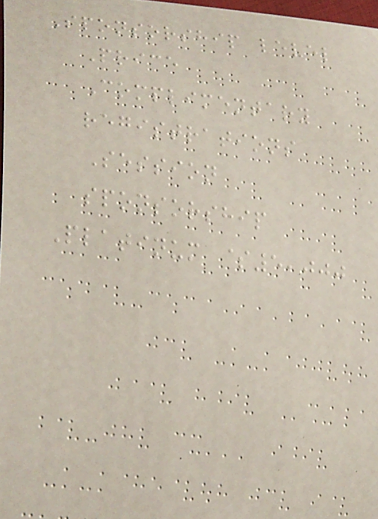Sponsorship level
Price
Complimentary
registrations
Session
sponsorship
Platinum $5,000
